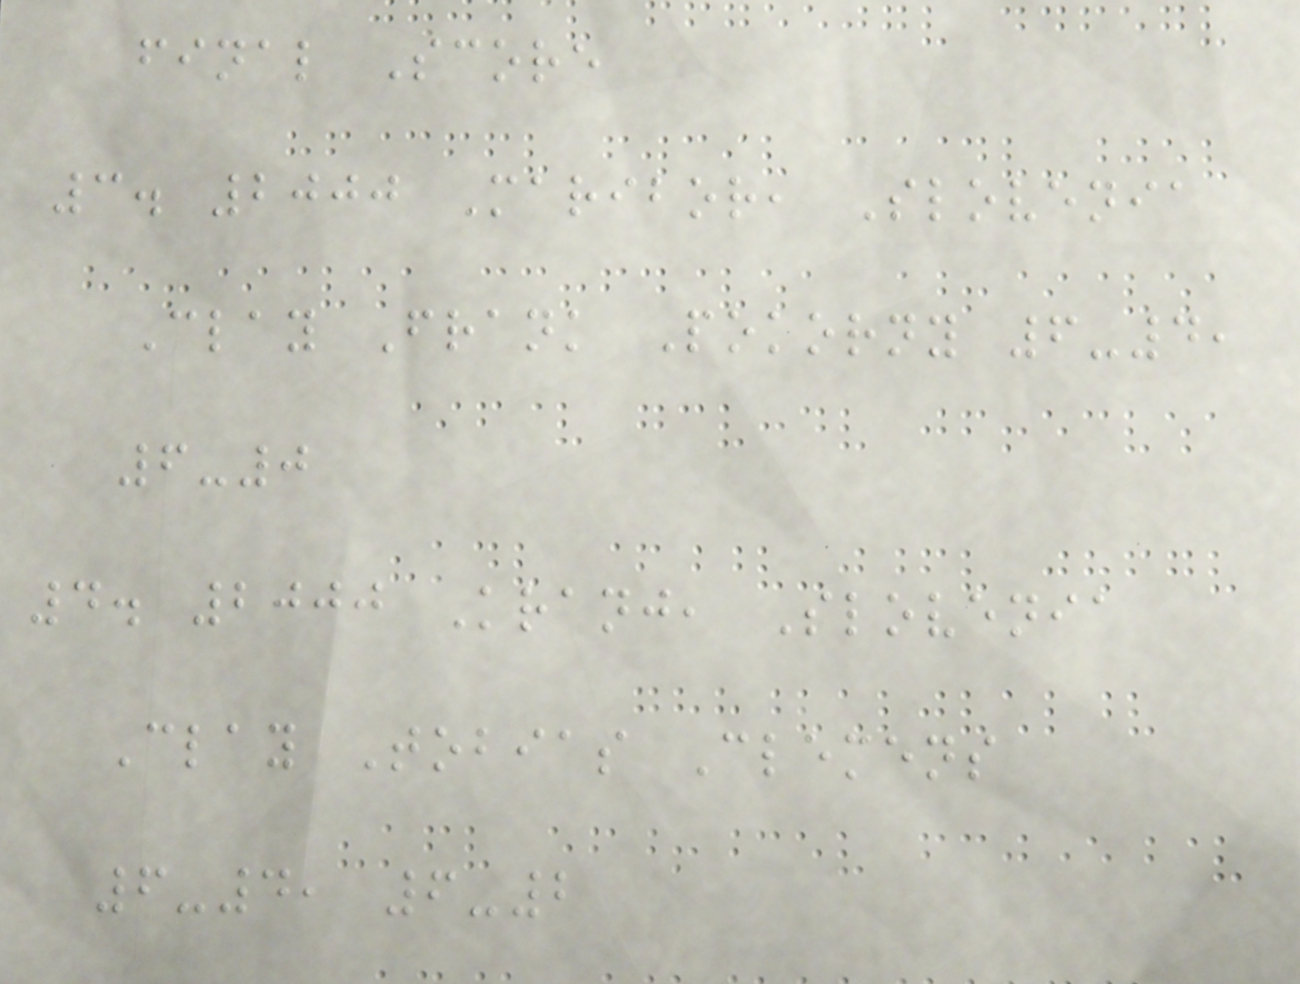final Score
3. 2000 Maribor, Slovenia
Clay Frank Pokorny 6-4,
6-0
4. 2000 Kranj, Slovenia
Clay Tobias Clemens
6-4, 6-2
